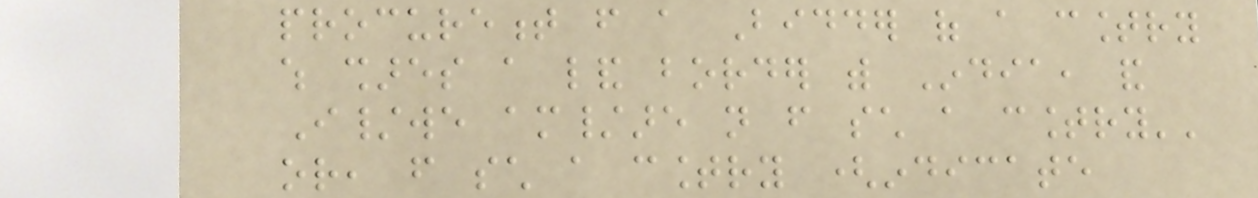procurement from a Bidder of a country
which shares a land border with India, and
I/we am/are not from such a country''
or, from such a country (indicate
